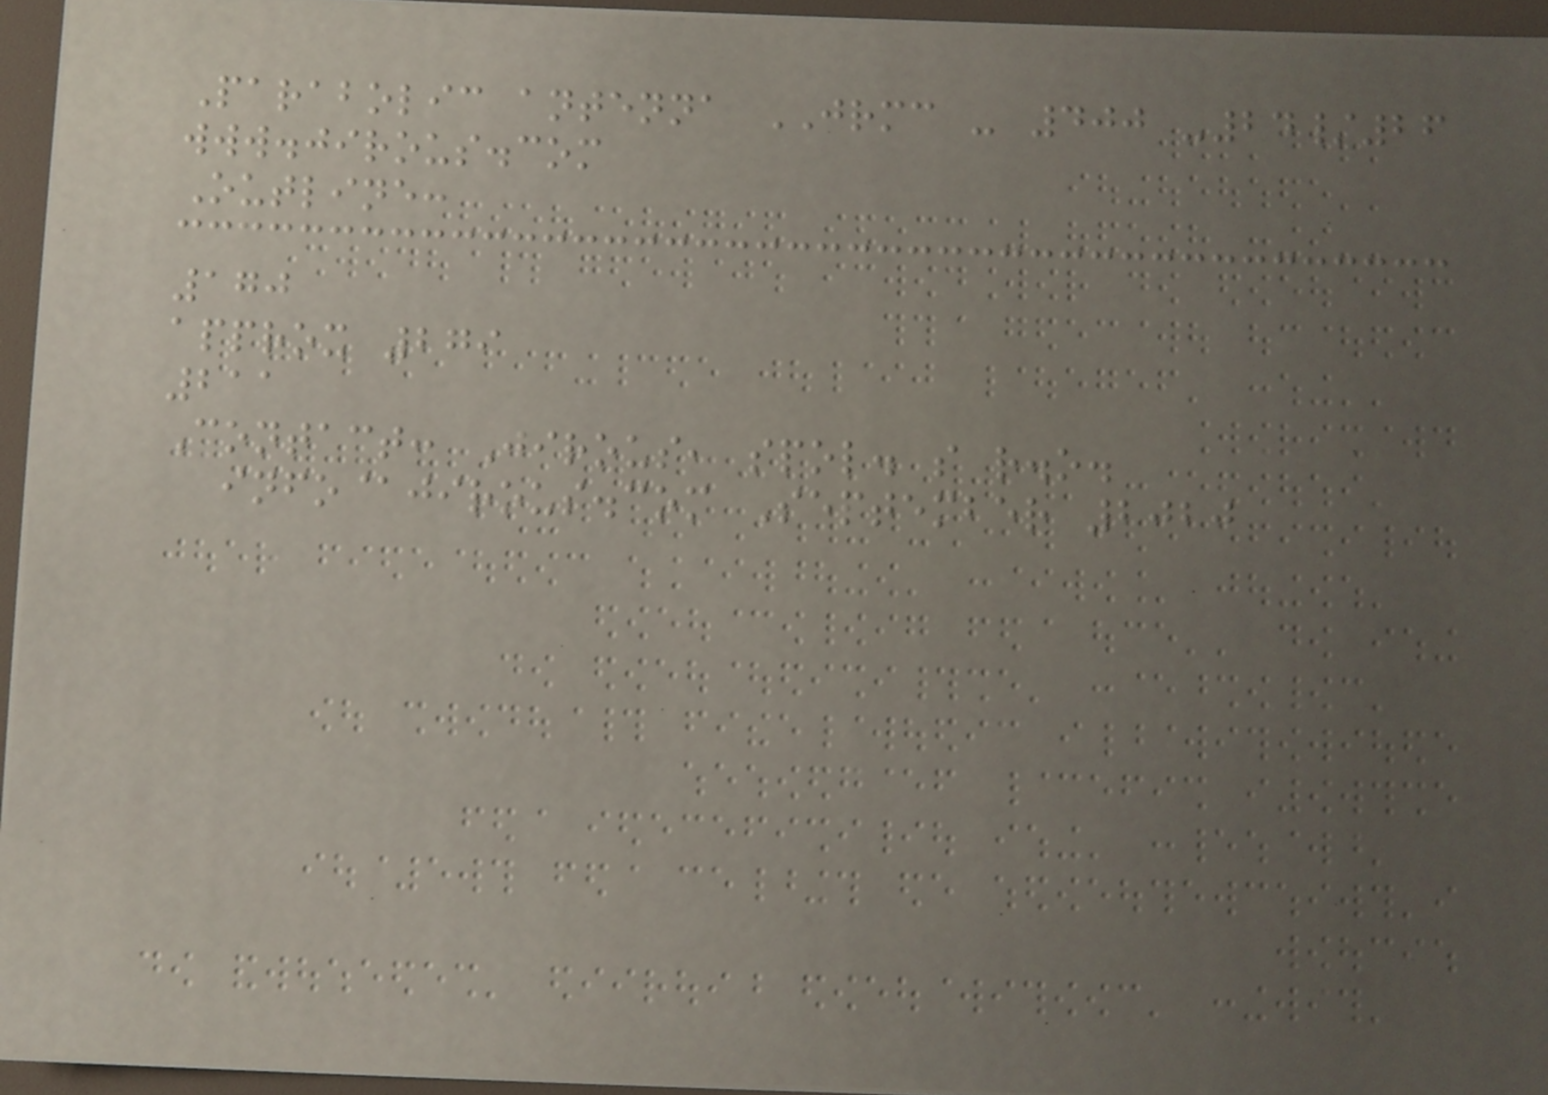Parabolic antenna JRMC - 400 -24/26
www.jirous.com
Outline:
170
approx 279
211
Contact: Jirous, spol. s r.o.
info@jirous.com September 2020
